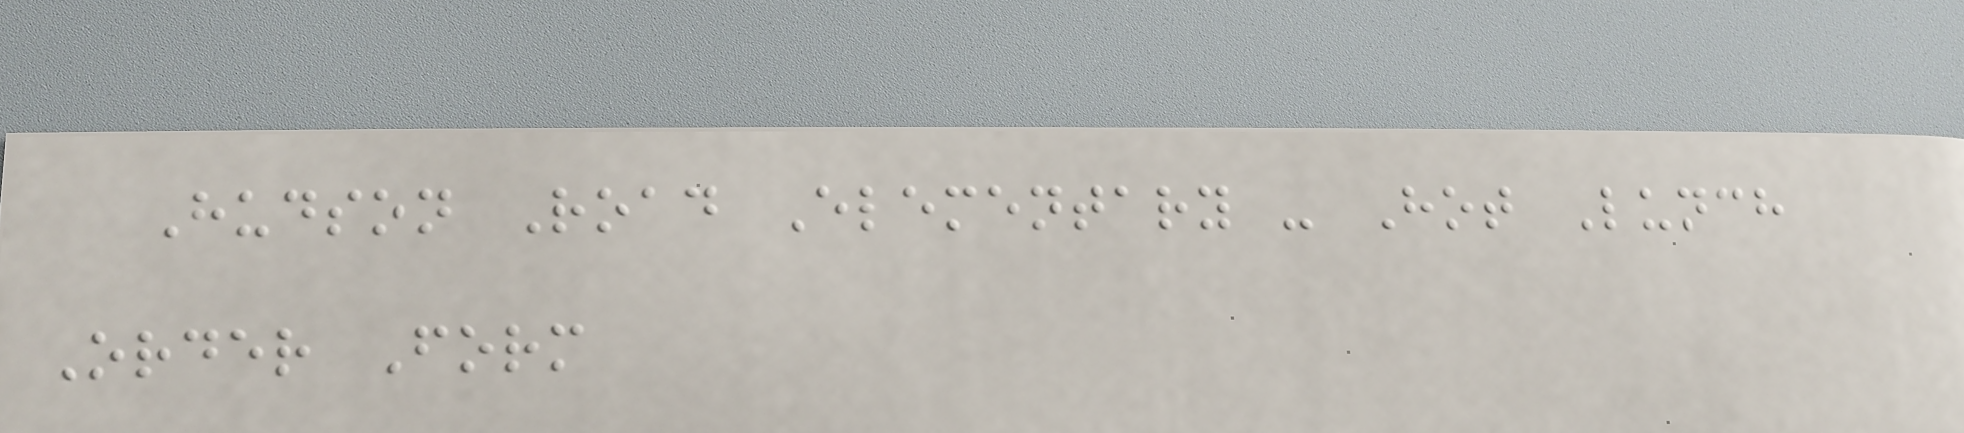Hudson Road Elementary - Hot Lunch
Order Form
